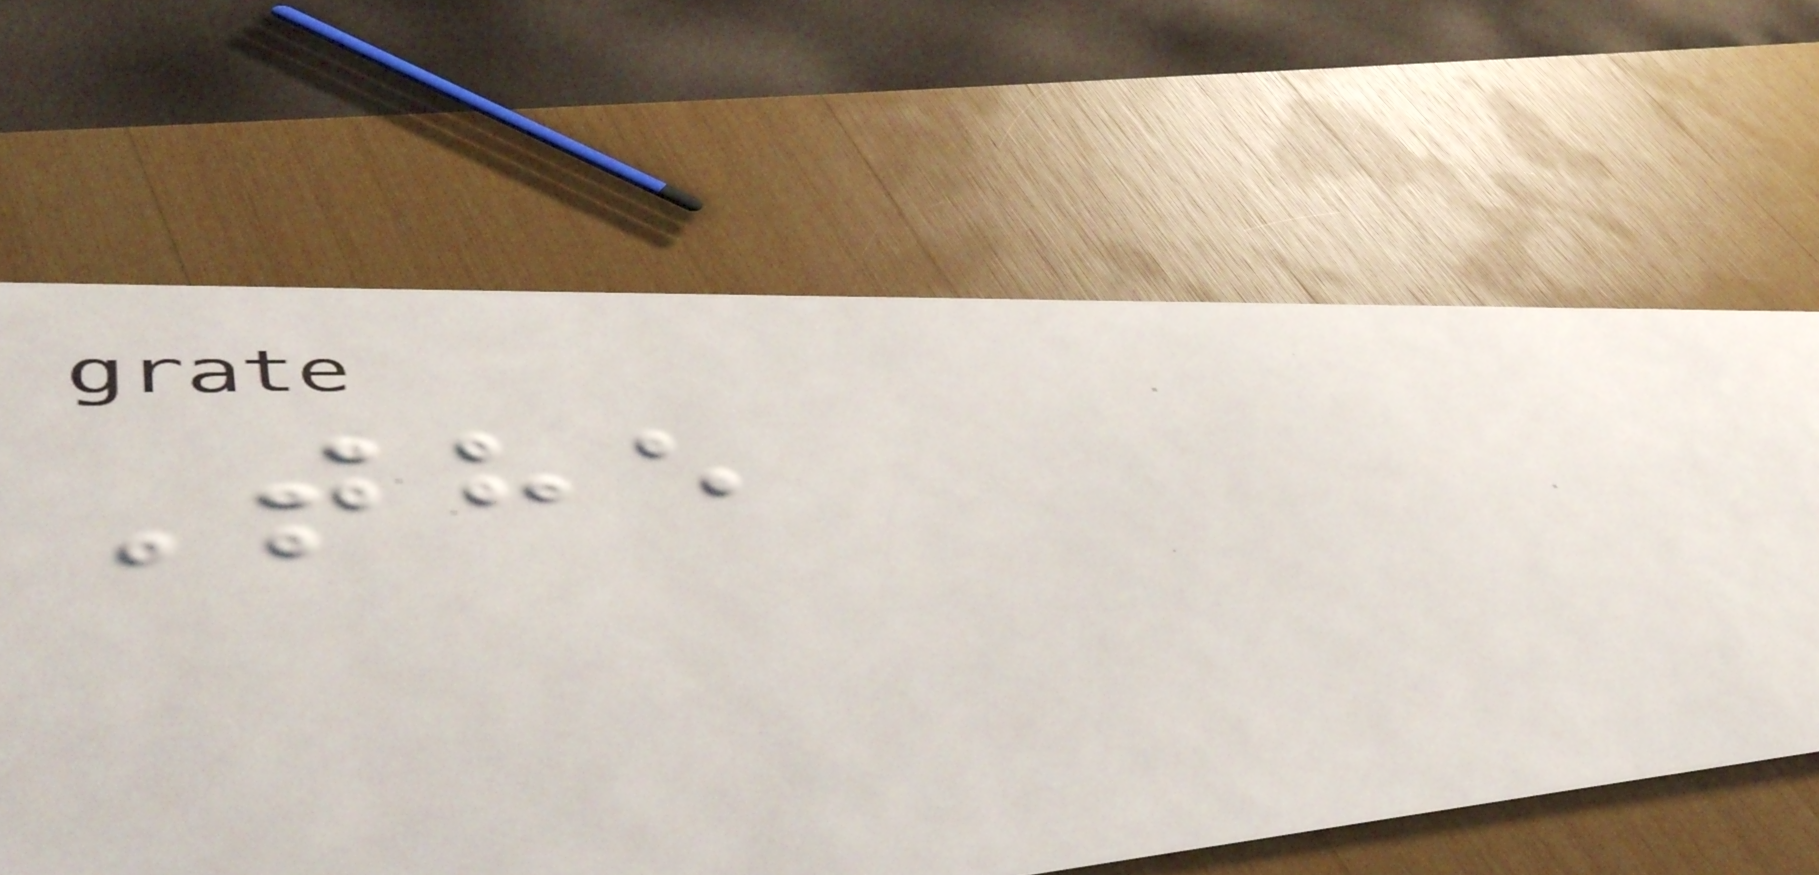The
